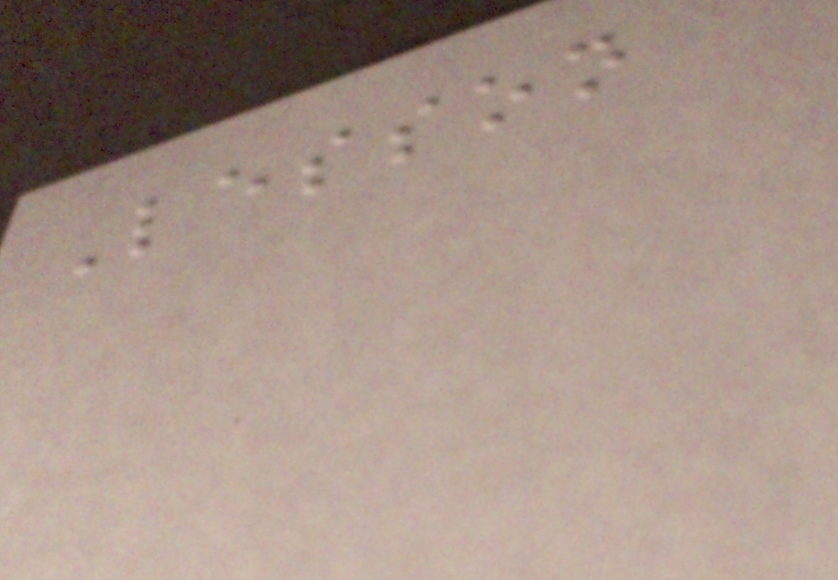Lesson
